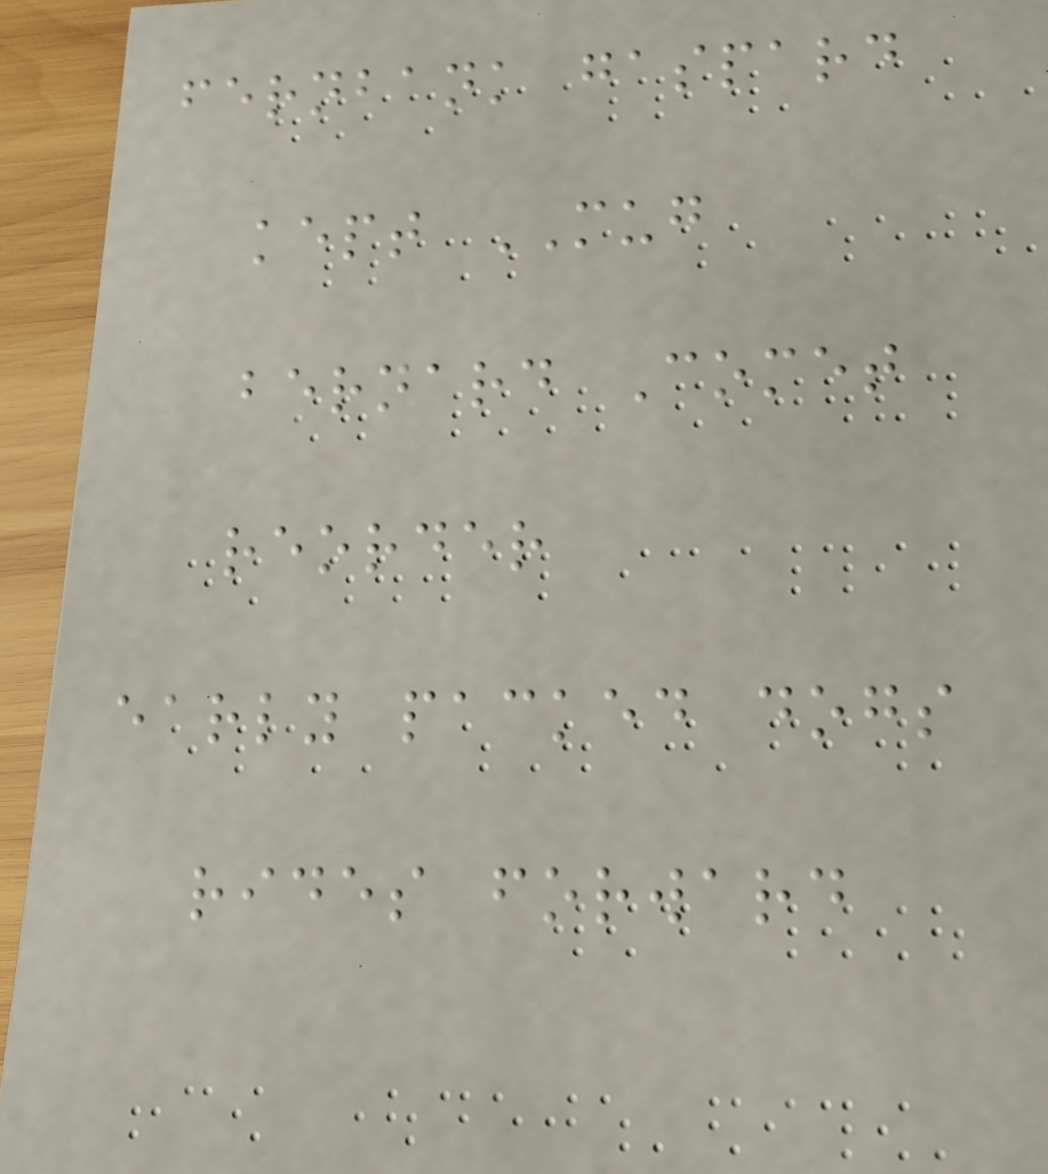fernbank gaspard
kept MUG
bernard Comet
reorder
early packed dogs
rides forward
